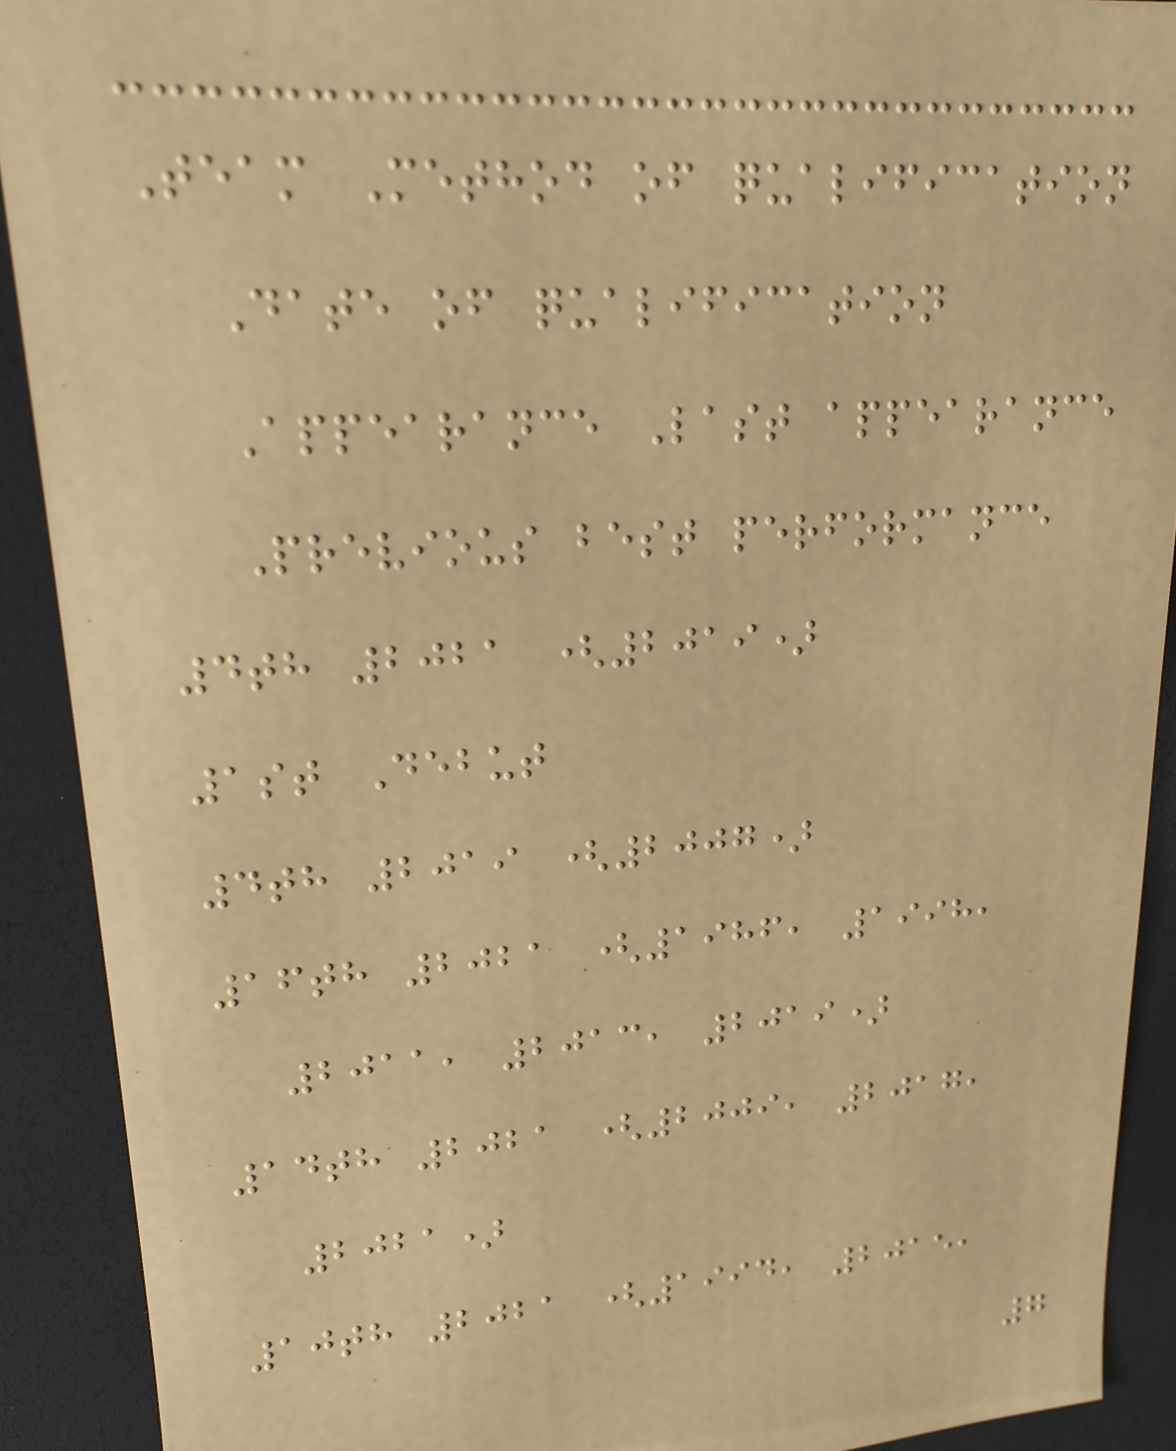Team Method of qualification
Date of qualification
Appearance Last appearance
Previous best performance
4th 2021 (2019)
1st Debut
4th 2019 (2007)
16th 2021 (1986, 1998,
2011, 2013, 2019)
14th 2021 (2009, 2017,
2021)
10th 2021 (1994, 2015,
7
